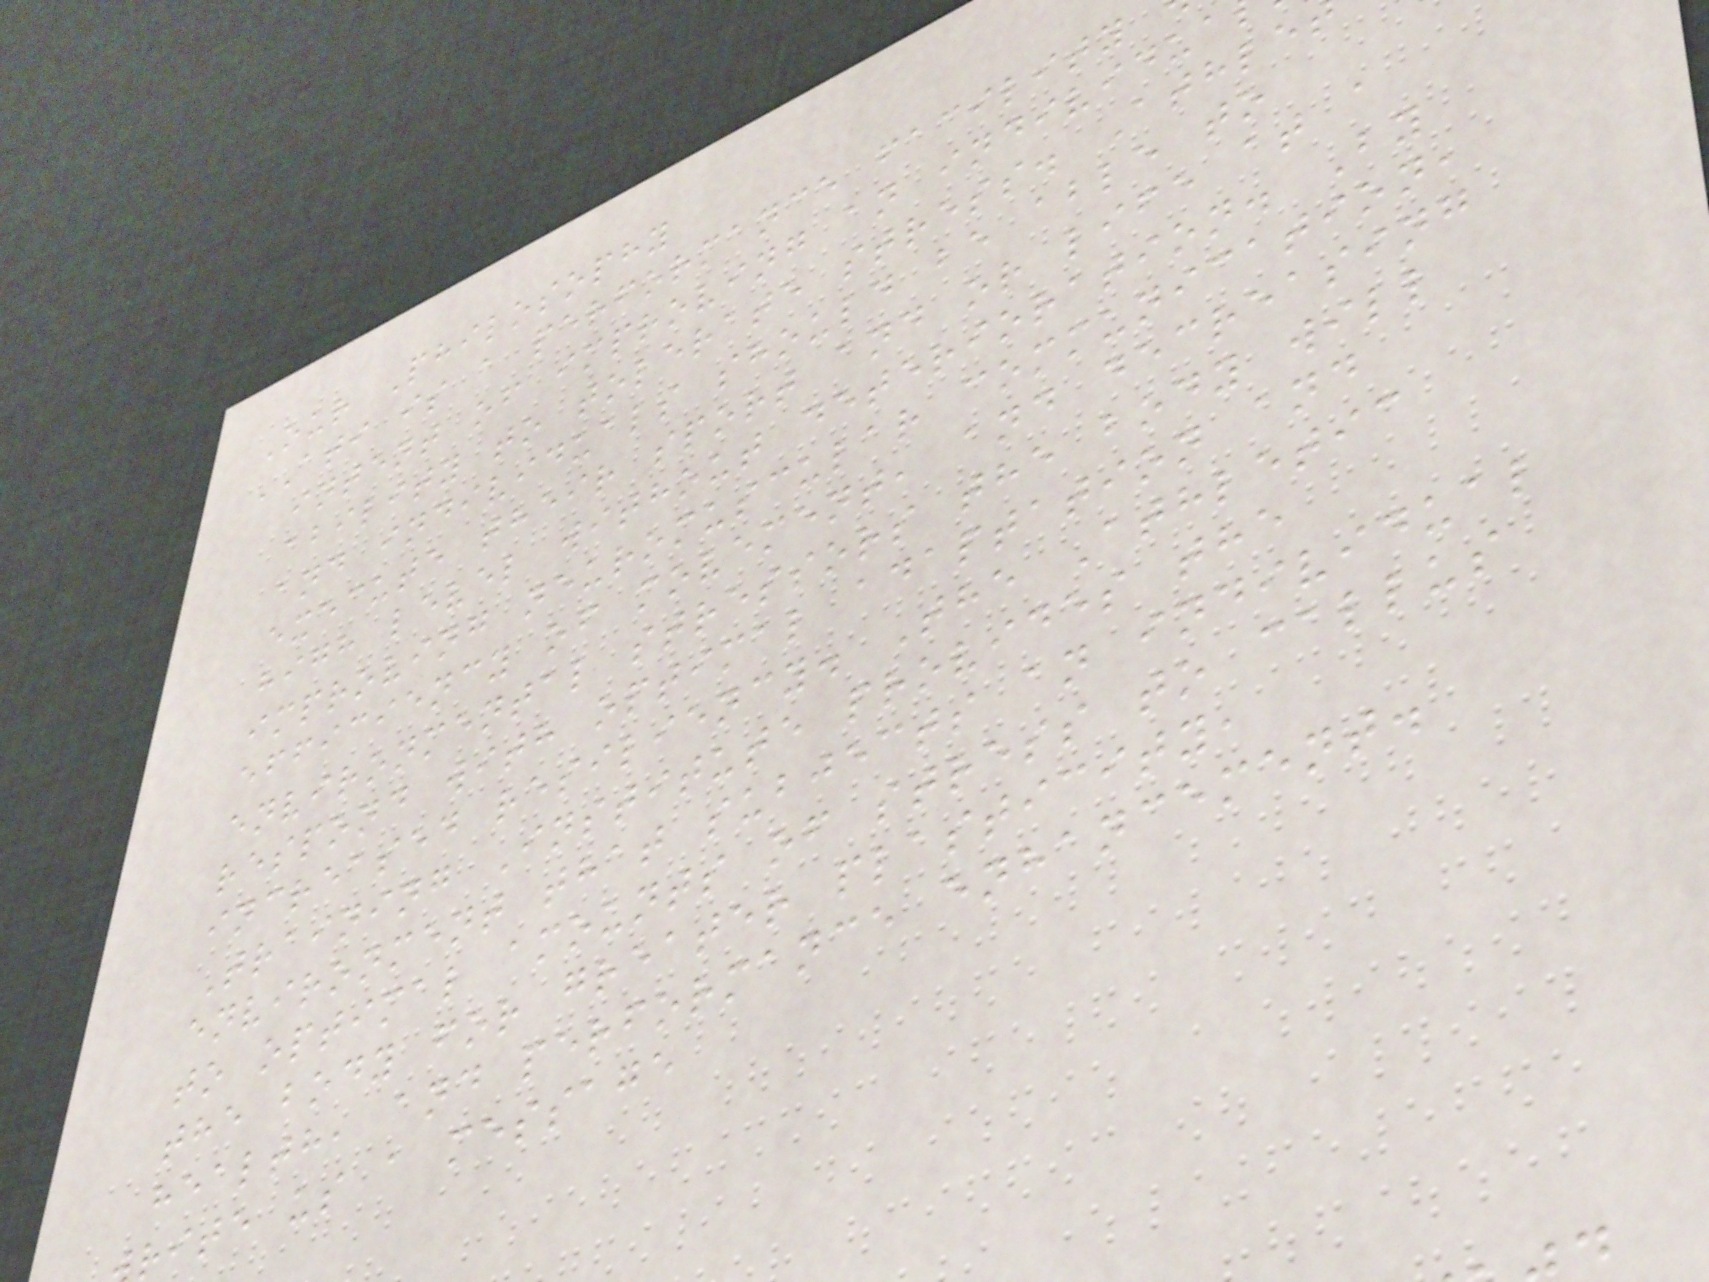Our Philosophy
ATI is a performance facility
intent of improving an individua
ability to tolerate stress. Athle
and individuals should be able to
execute their sport and or life at a
high level without deterioration. By
improving neuromuscular communication,
efficiency of movement, and decreasing
environmental stressors the body will
respond with optimal adaptation and
increased resiliency. The Athletic
Training Institute provides the
environment that subjects an individual
to optimal amounts of stress to callus
the body for greater plasticity,
health, and performance enhancement.
rite us a message
